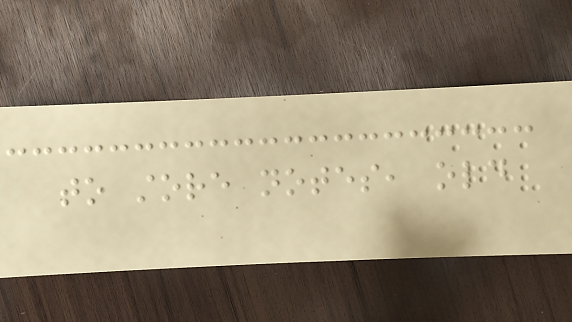to store notes, old
